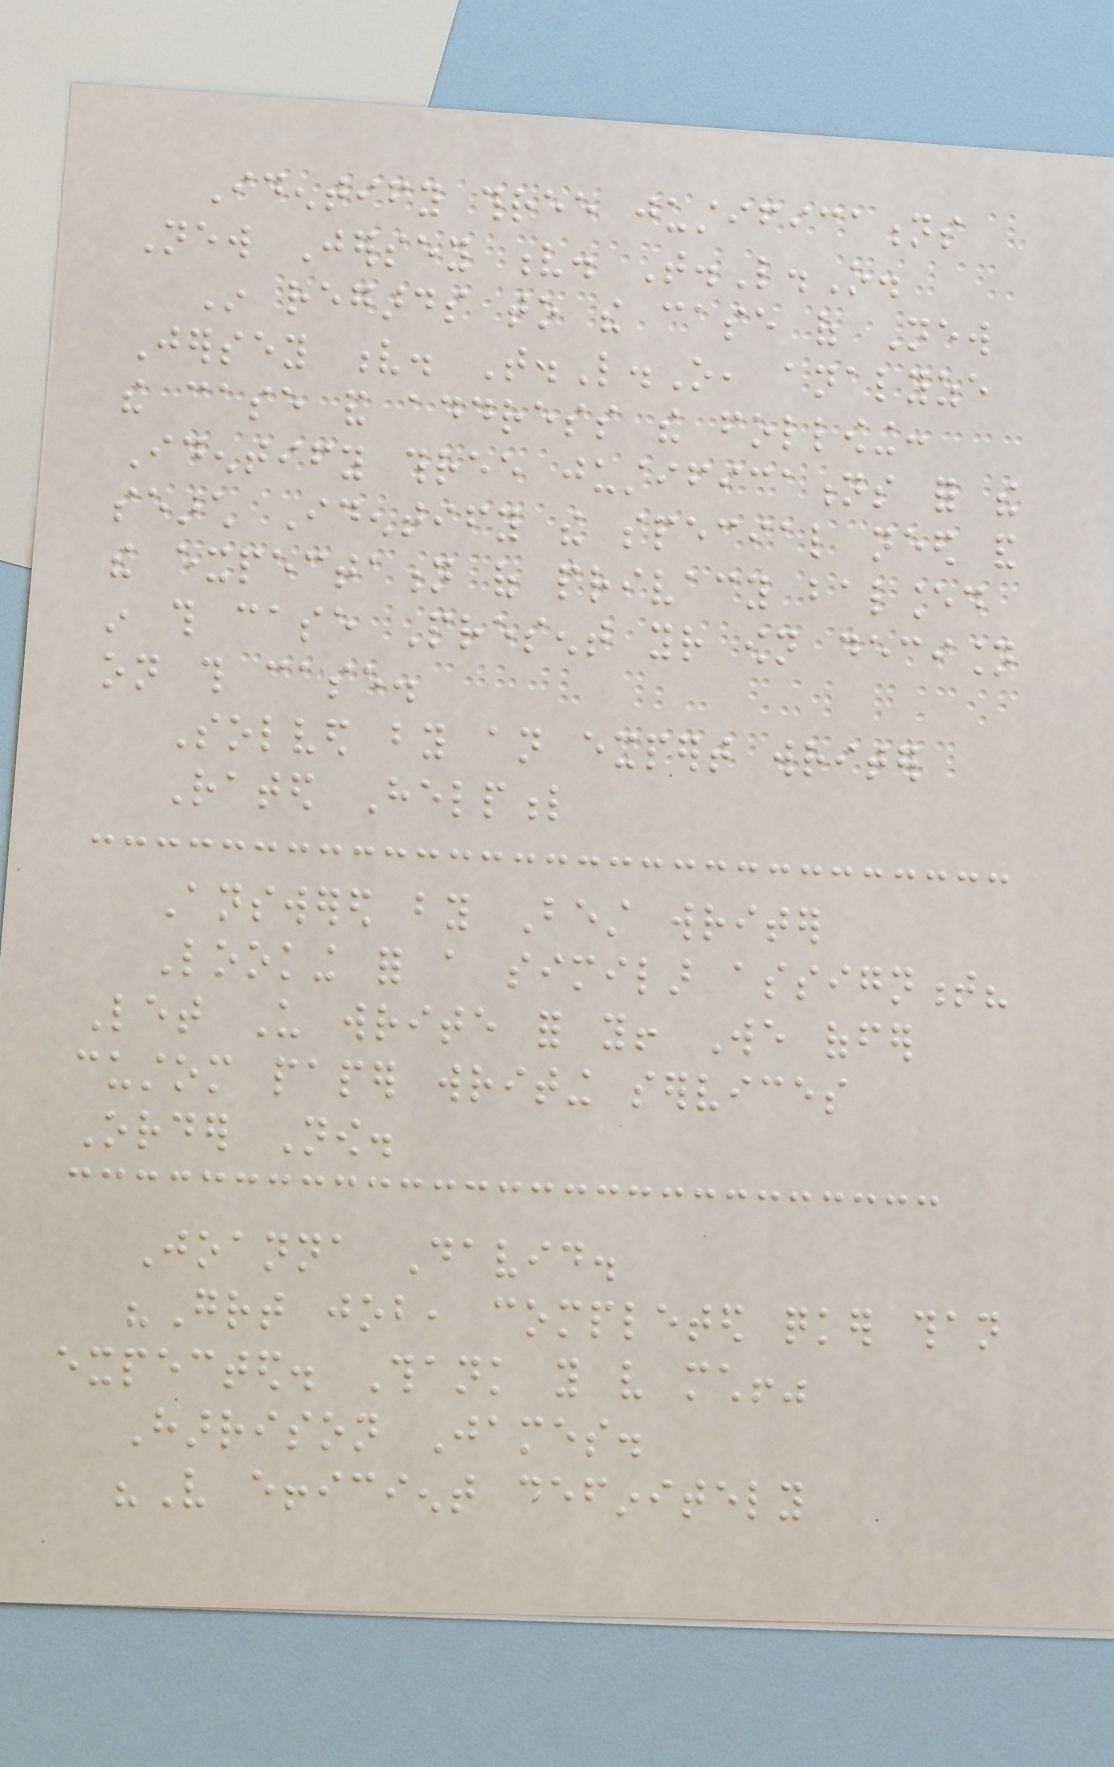Identify three justifications
New Jersey v. T.L.O.
In regards to the case of New
Jersey v. T.L.O, analyze
the case and address the following:
Identify three justifications for the
search Identify the special need and
the expectation of privacy balanced
in this case Present your own decision
on this case.
Solved by an expert writer
Rated Helpful
Answered by Best writer
Looking for a similar assignment?
Let Us write for you! We offer
custom paper writing services
Order Now.
Joanna David.
"Great job, completed quicker than
expected. Thank you very much!"
Harrison James.
"Very efficient definitely
